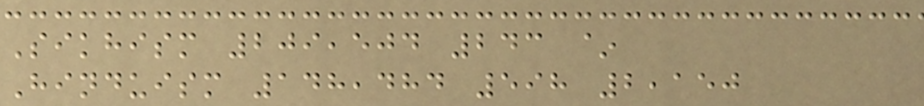Sikhism 209,504 243 ~
Hinduism 148,484 598 2,150
